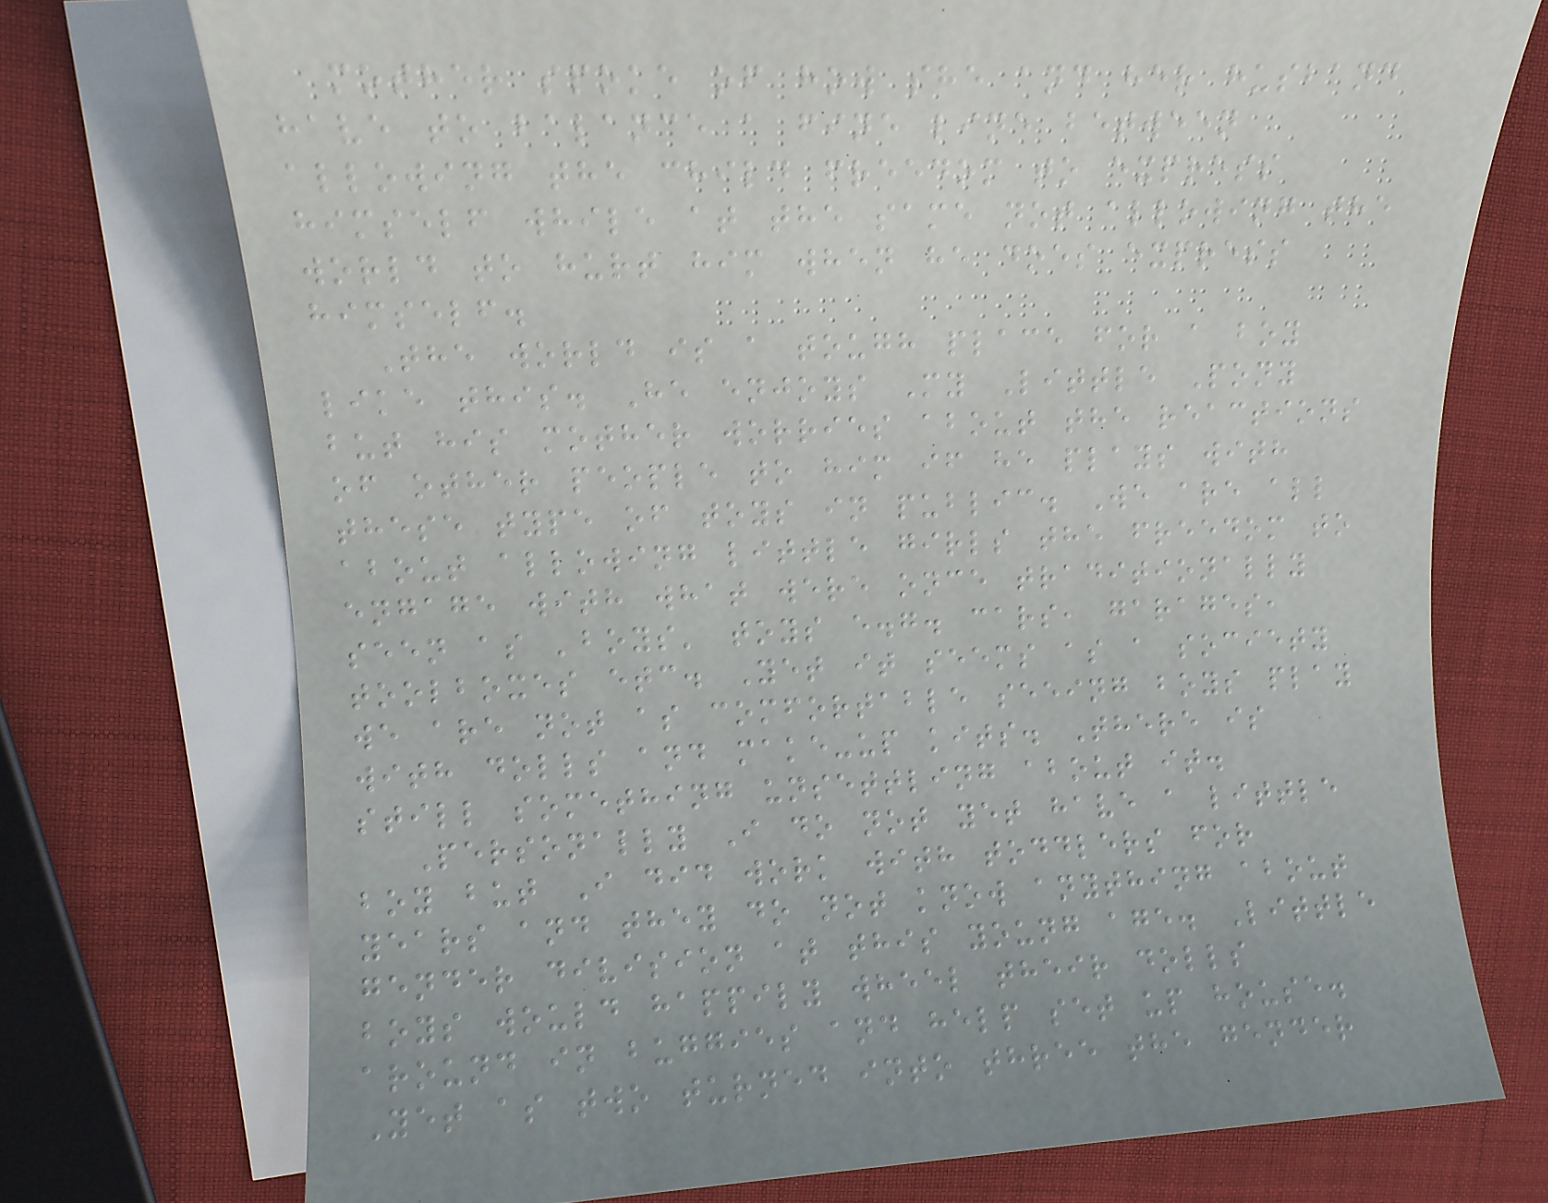mother spoke of how she and her husband
have to balance a fine line between
allowing the child freedom to express
himself while at the same not allowing the
world to hurt him when he does express
himself.
The world is a tough place for a boy
like this. He enjoys My Little Pony
but his mother worries about the reactions
of other people to him if he plays with
these type of toys in public. We are all
about allowing little girls the freedom to
engage with what were once traditionally
seen as 'boys' toys e.g. cars, garages,
toolboxes etc. Yet it seems as a society
we are not as comfortable seeing boys play
with dolls and make-up kits. There is
still something unsettling about it.
Personally I do not yet have a little
boy but I did work with toddlers for
years and they do not know anything about
gender division at this young age. Little
boys would happily wheel their dolls
around in buggies and help set up house.
Yet as two turned into three the gender
